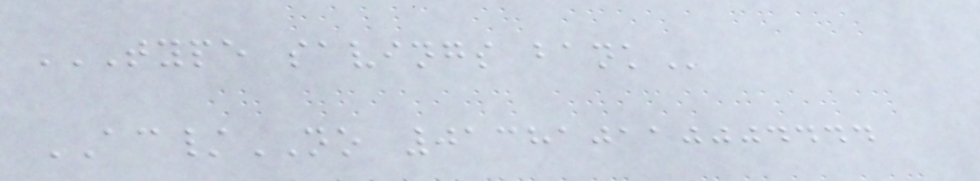TYPE SAVINGS BANK
AC/NO 013810110004444
